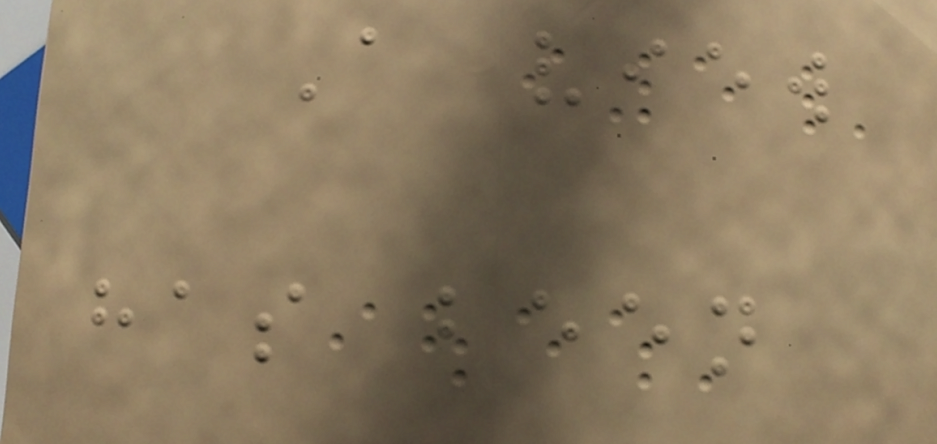A view
has been
